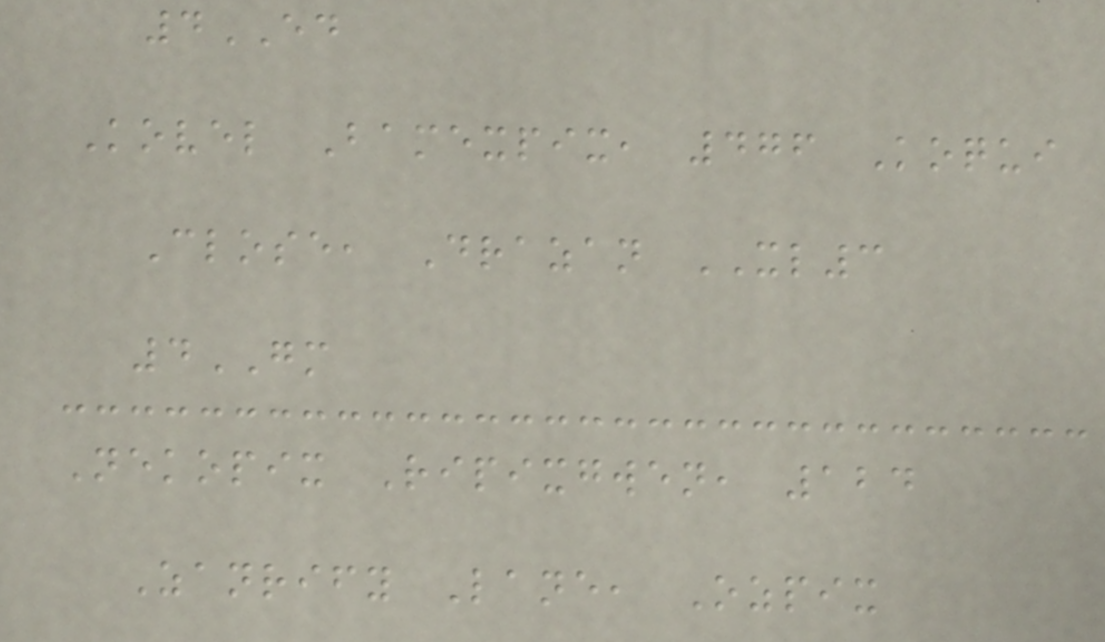4ED
Kovel Bamexpix, 476 Koqui
Close, Drazan XL3
4GM
Nekopix Ripixgwen, 124
Zanrify Lane, Ozpix
